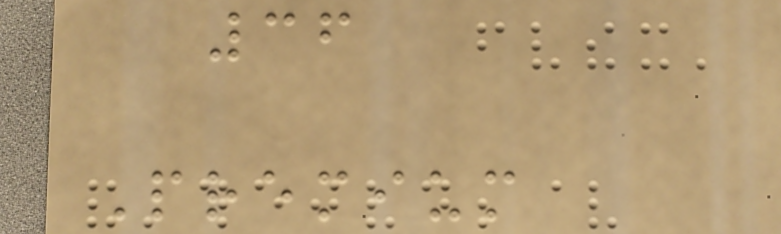36
Premium
